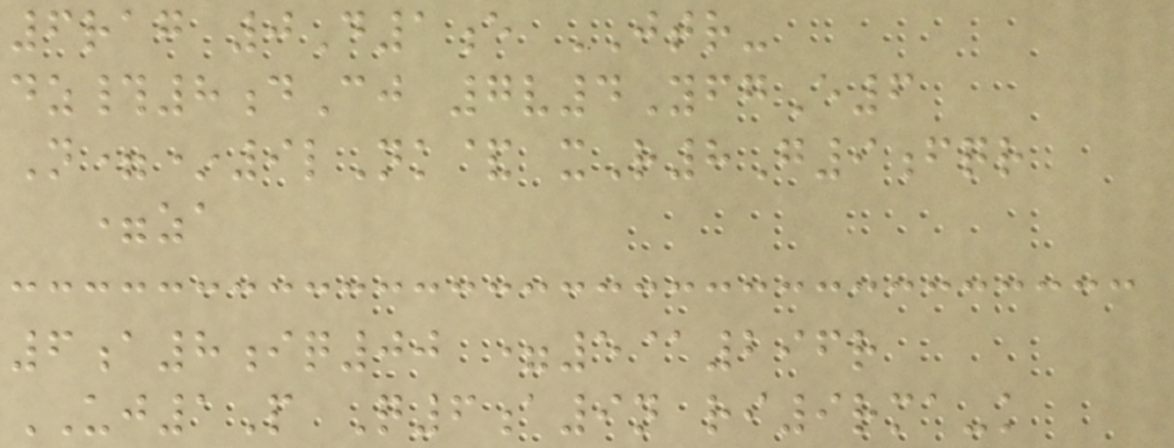6rag 0D1e JTR-
dz#8dCj 7v4YfgE6
N=*9lNk& xR8G9fqr
=za
6a8iq00 =5@296r
UJ1P Q6a9n ri9rma-k
